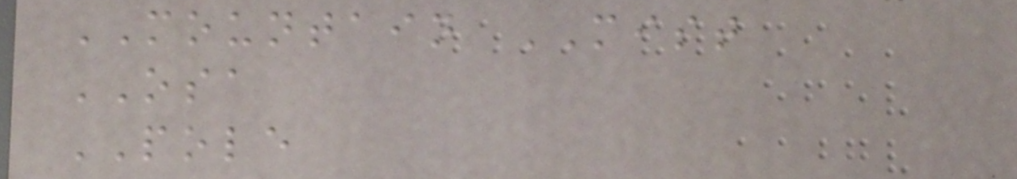MOUNTAIN MIST
OSA
POLE
